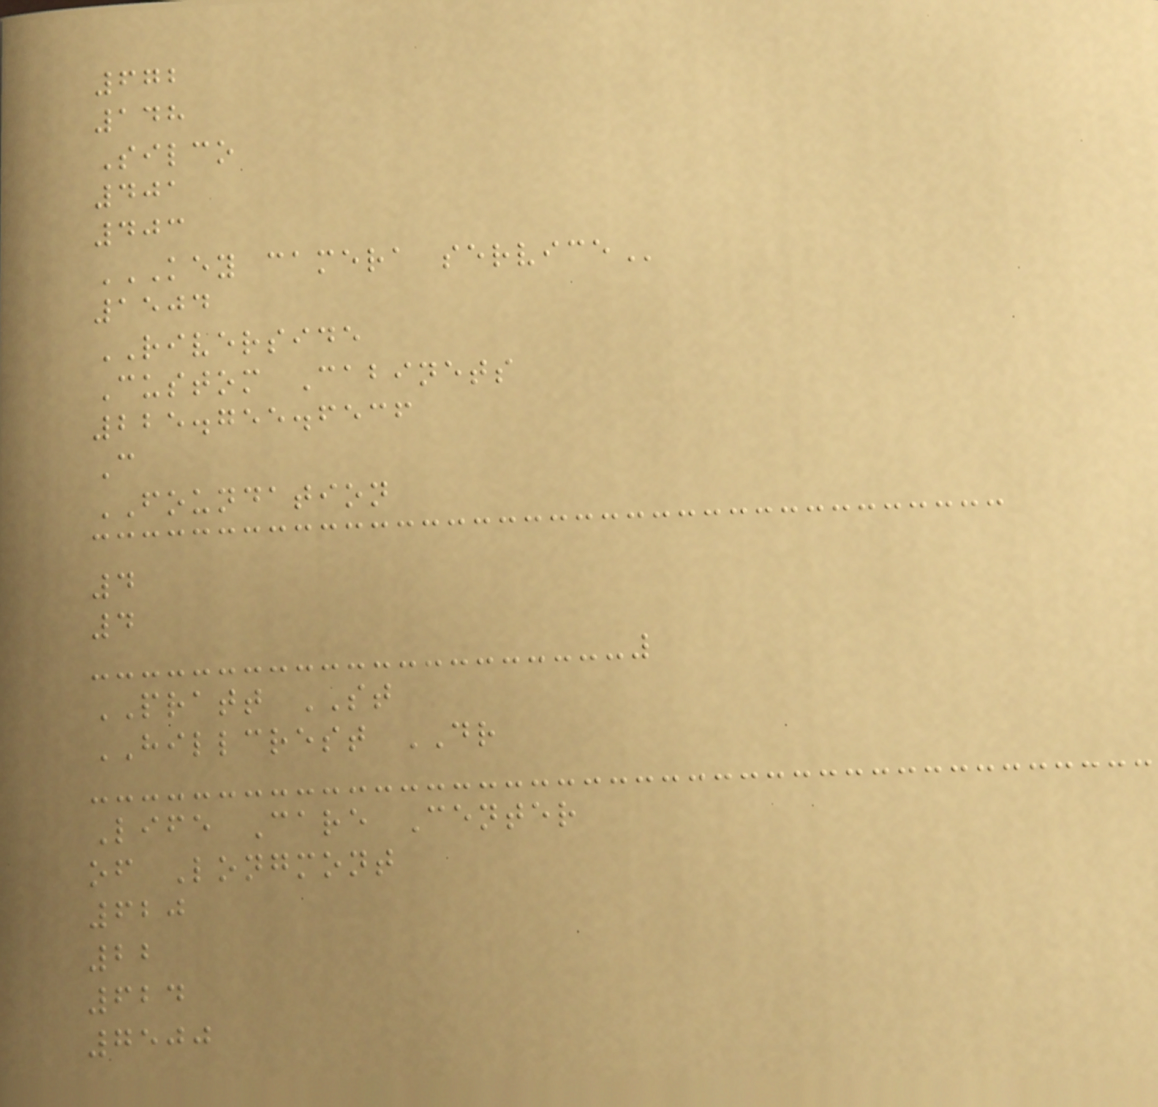672
148
Silco
401
403
KEY CAMERA SERVICE
1504
RIVERSIDE
Custom Cabinets
225.755.6536
C
FOUNDATION
4
4
PRATT ST
HILLCREST DR
Life Care Center
of Longmont
620
22
624
7500
